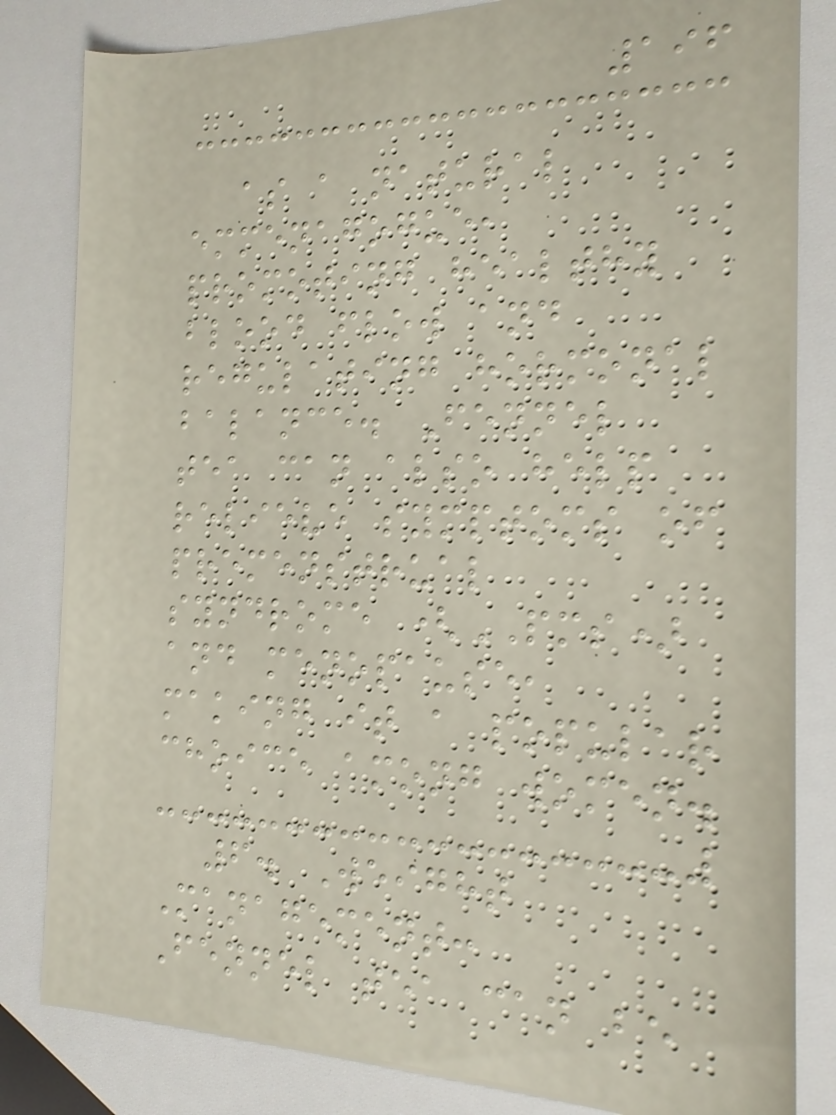196
as a natural
emmenagogue,
promoting healthy
blood flow and
regulating hormonal
balance. Fennel
tea can also help
relieve symptoms of
premenstrual
syndrome (PMS)
and menopause,
making it a popular
choice among women.
6. Weight
Management:
Fennel tea can be
